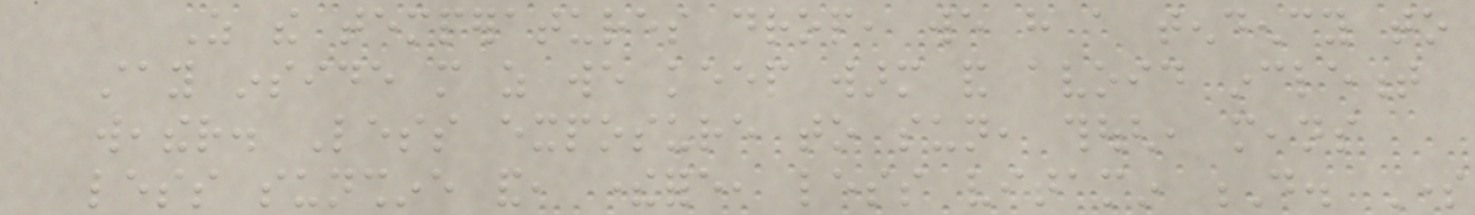As the temperatures drop, we have a tendency to
stay inside more as we keep warm and avoid inclement
weather. Less exposure to sun, though, means
less sunshine and, therefore, less vitamin D. Some
